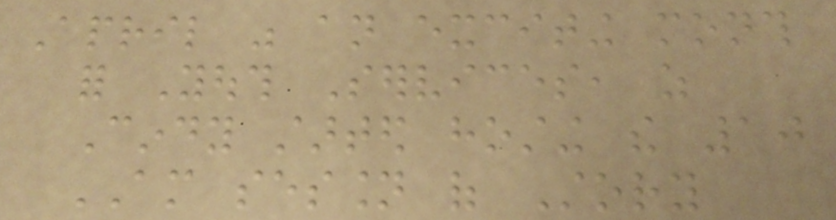April was an exciting month
for Youth Services, as
Cindy started hosting the 10
AM session of Story
